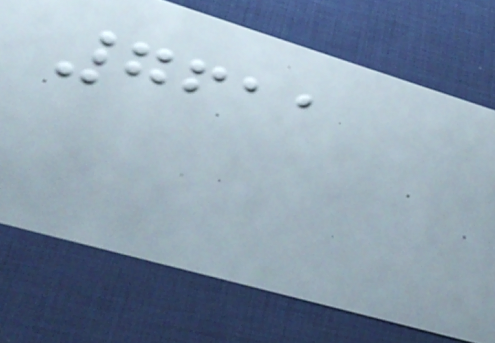7611
